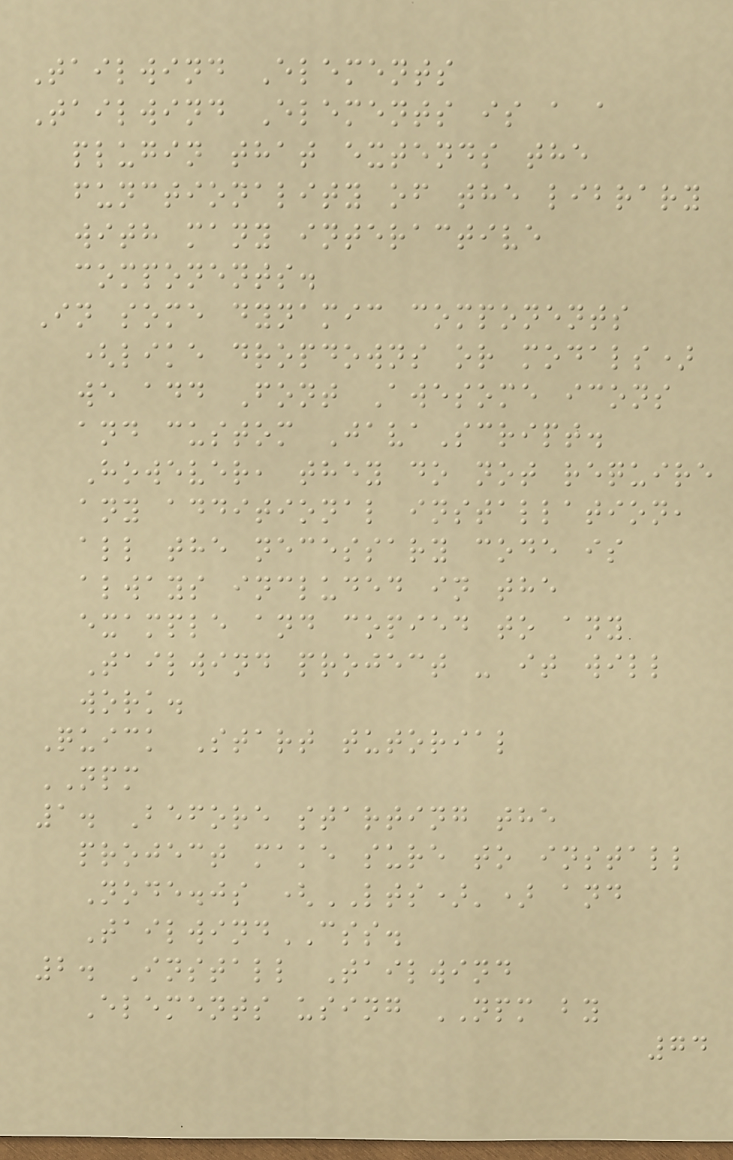Tailwind Elements
Tailwind Elements is a a
plugin that extends the
functionality of the library
with many interactive
components.
In some dynamic components
(like dropdowns or modals)
we add Font Awesome icons
and custom JavaScript.
However, they do not require
any additional installation,
all the necessary code is
always included in the
example and copied to any
Tailwind project - it will
work.
Quick Start tutorial
NPM
1. Before starting the
project make sure to install
Node.js (LTS)') and
TailwindCSS.
2. Install Tailwind
Elements using NPM by
74
